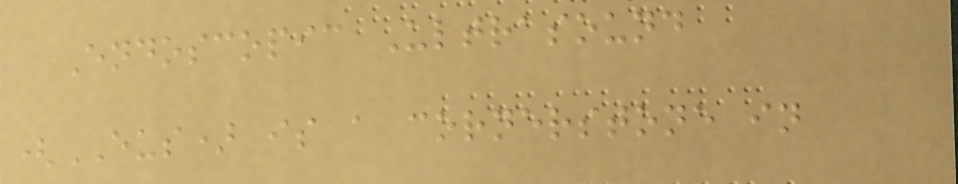Endoscopic Ultrasound
(EUS) is a cornerstone in
